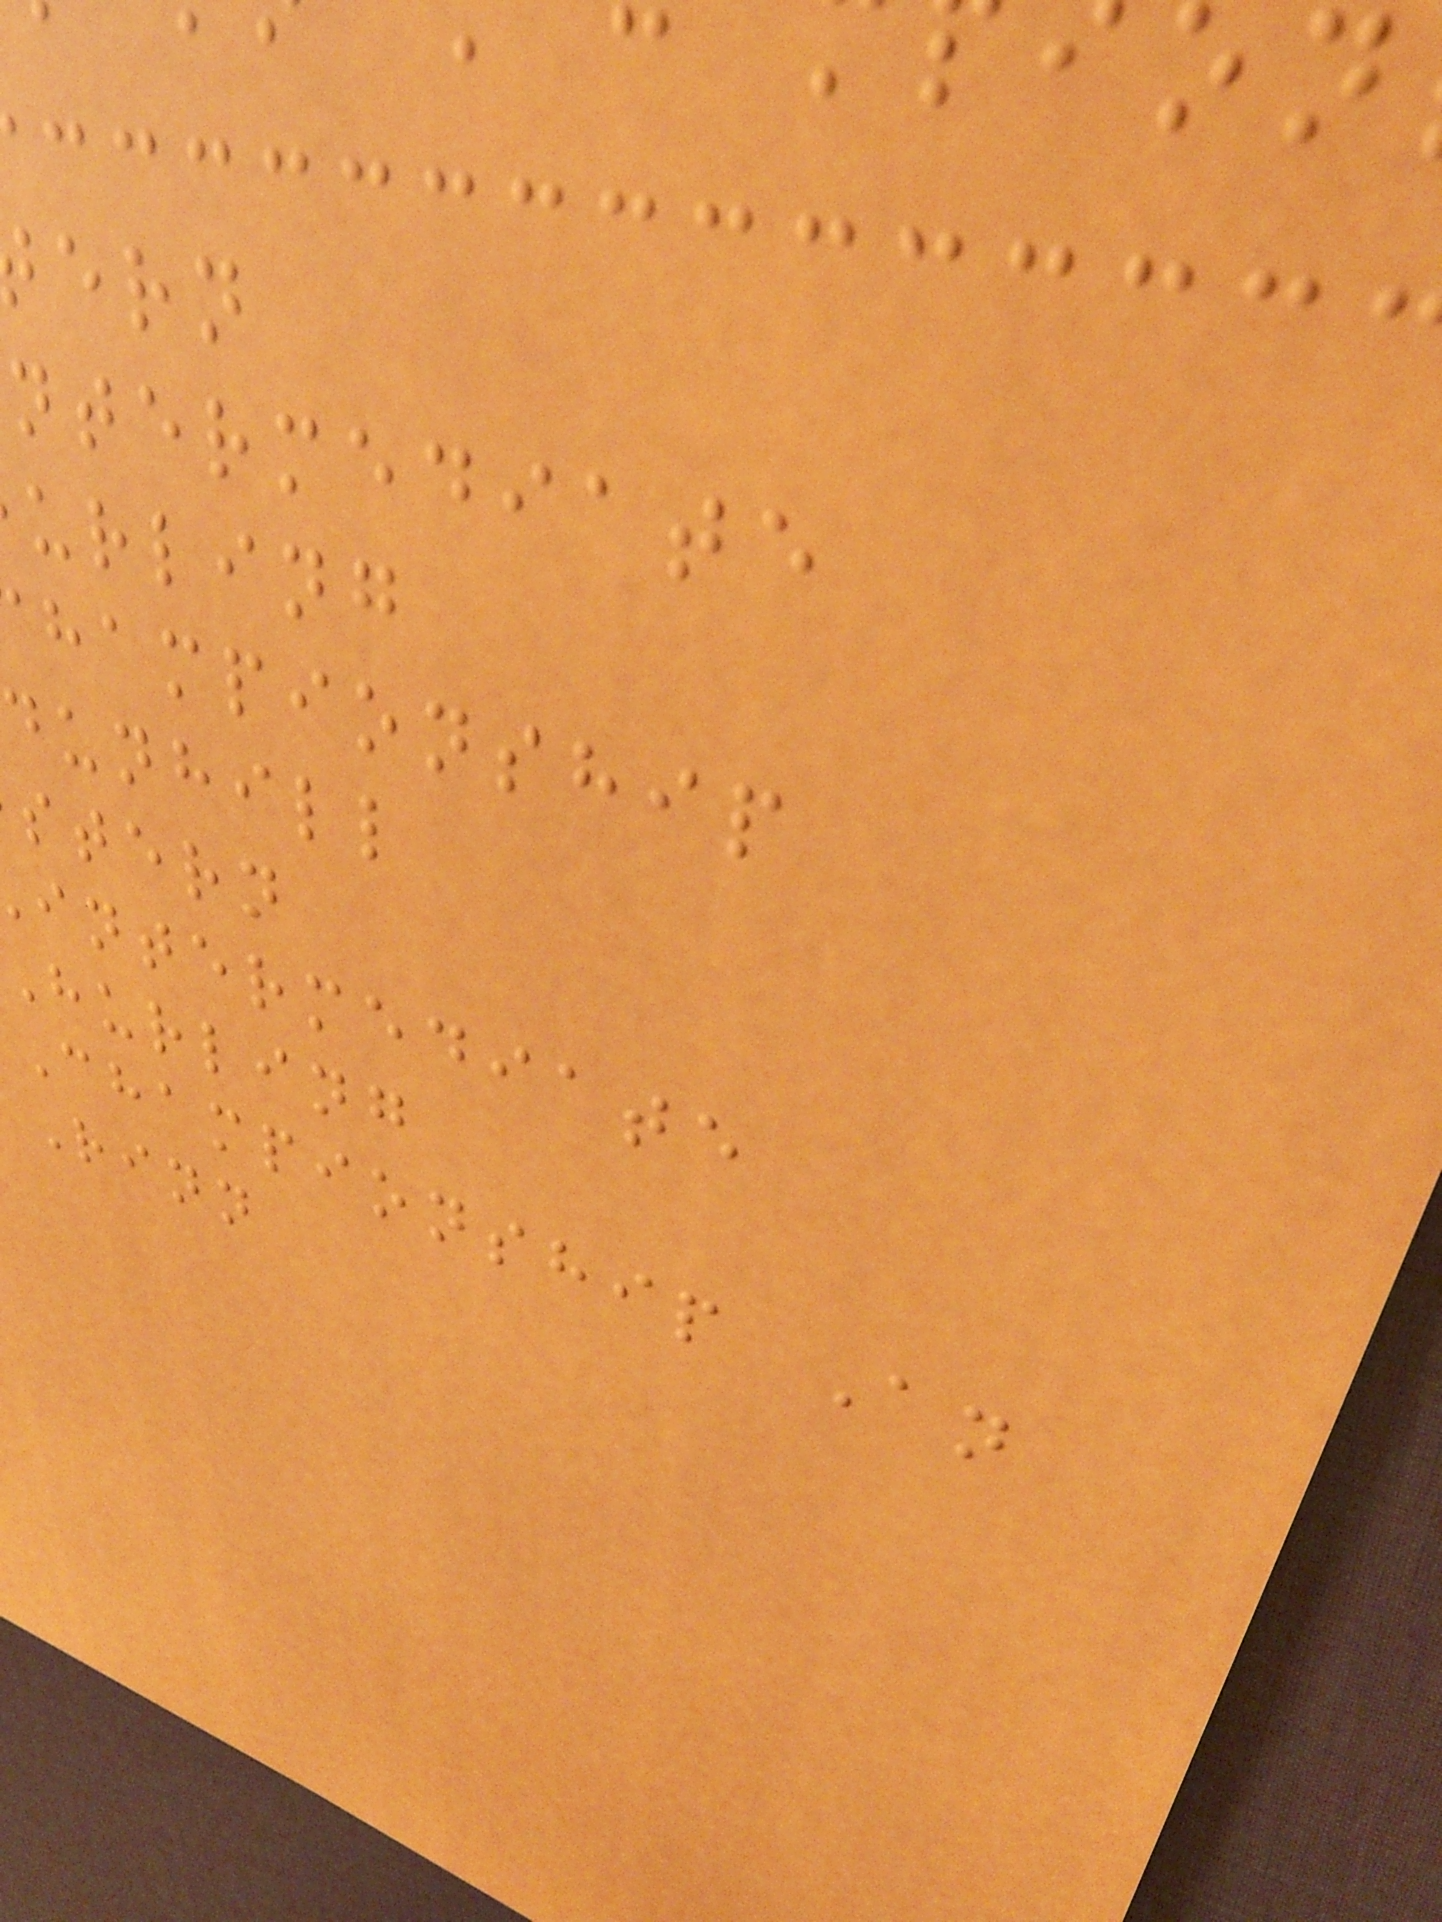ntermediate
urling
hampionship
dunhill
stern
intermediate
hurling
Championship An
Rinn
